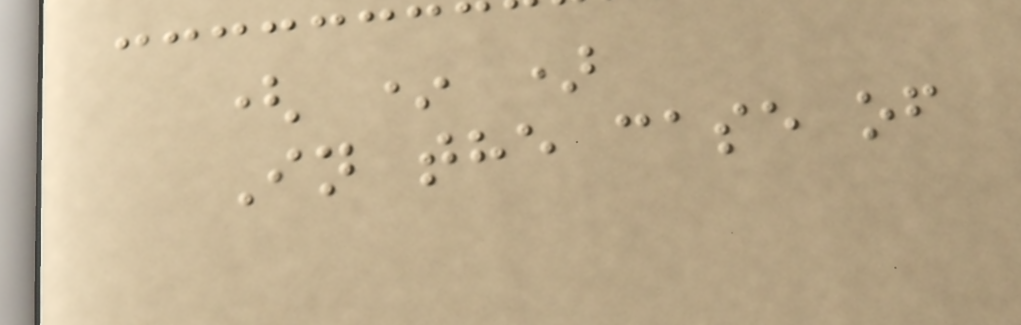( * )
In the case of
